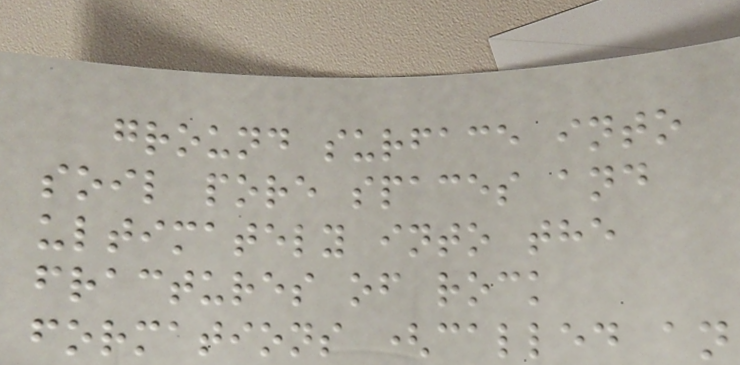ground surface into
soil pore spaces and
ultimately into the
fractures of rock
formations (called an
